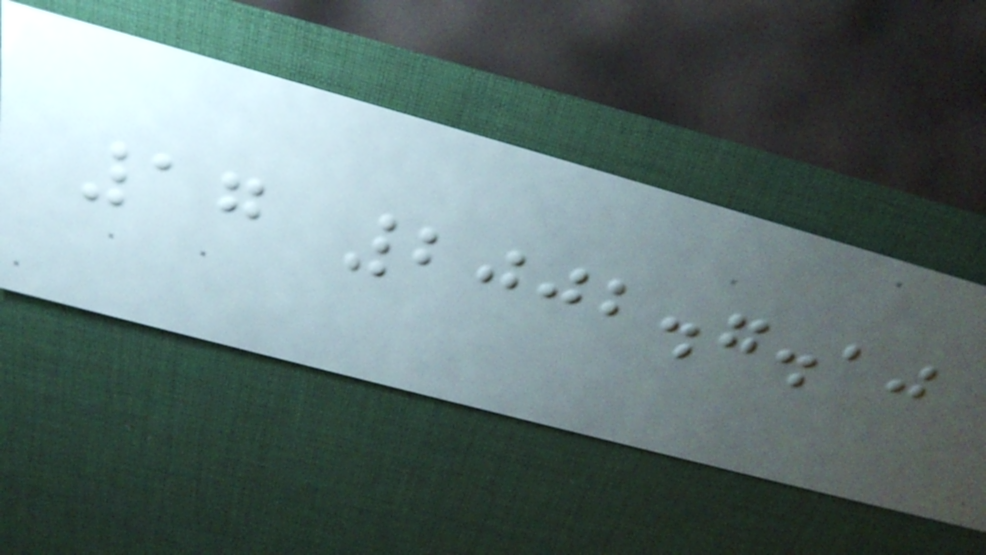17 2002.7.10
